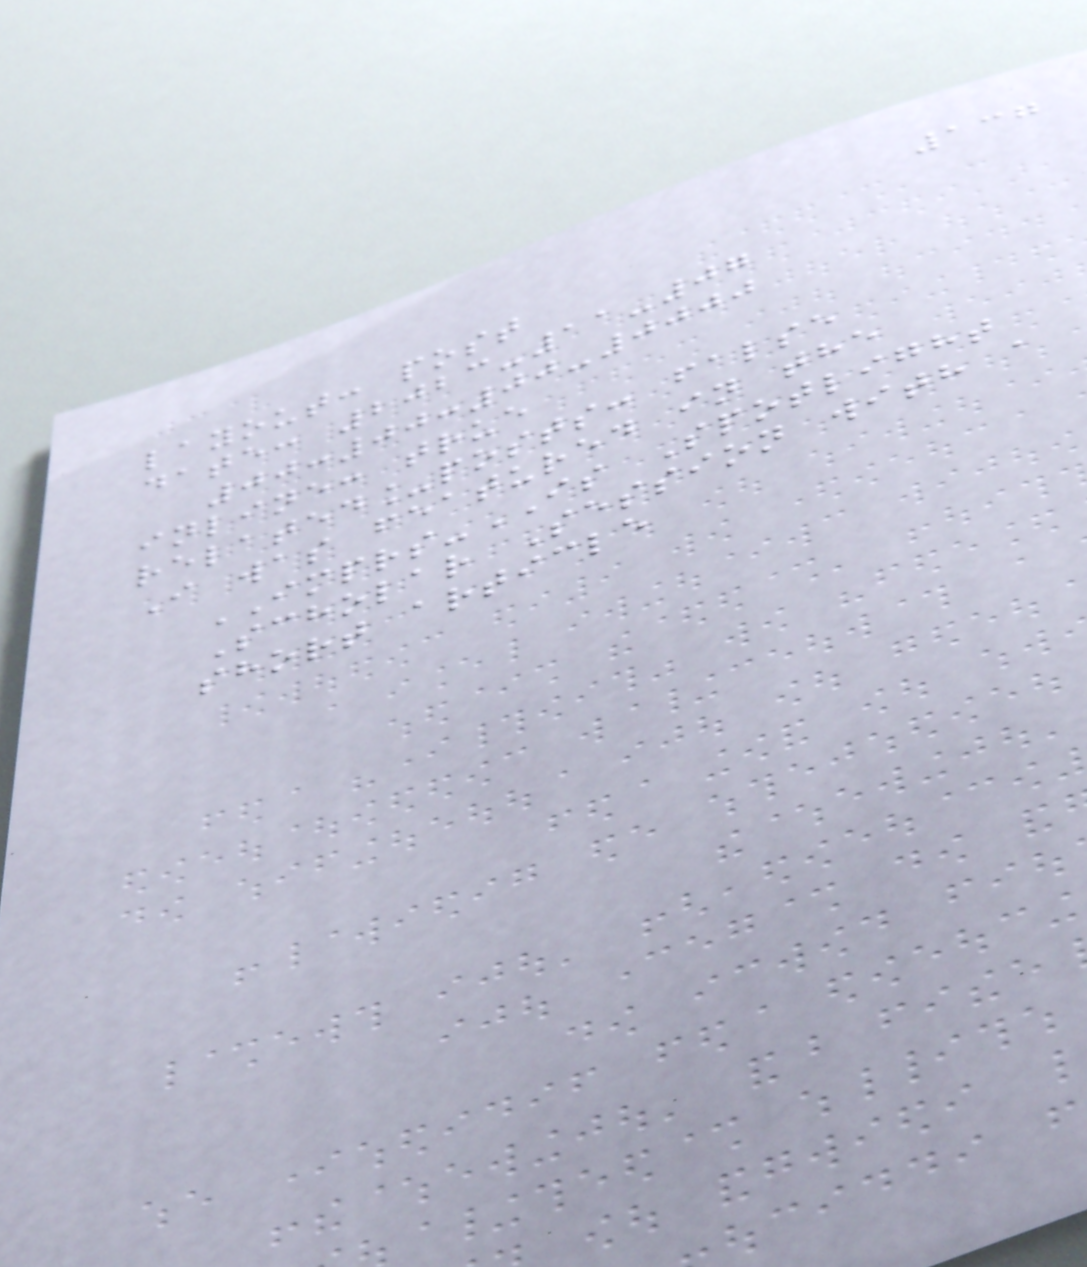137
layout: post
date: 2023-11-07
00:00:00-0000
inline: true
related_posts: false
I was featured in the
IMPRS-IS Spotlight
Scholar Session with a
short article
